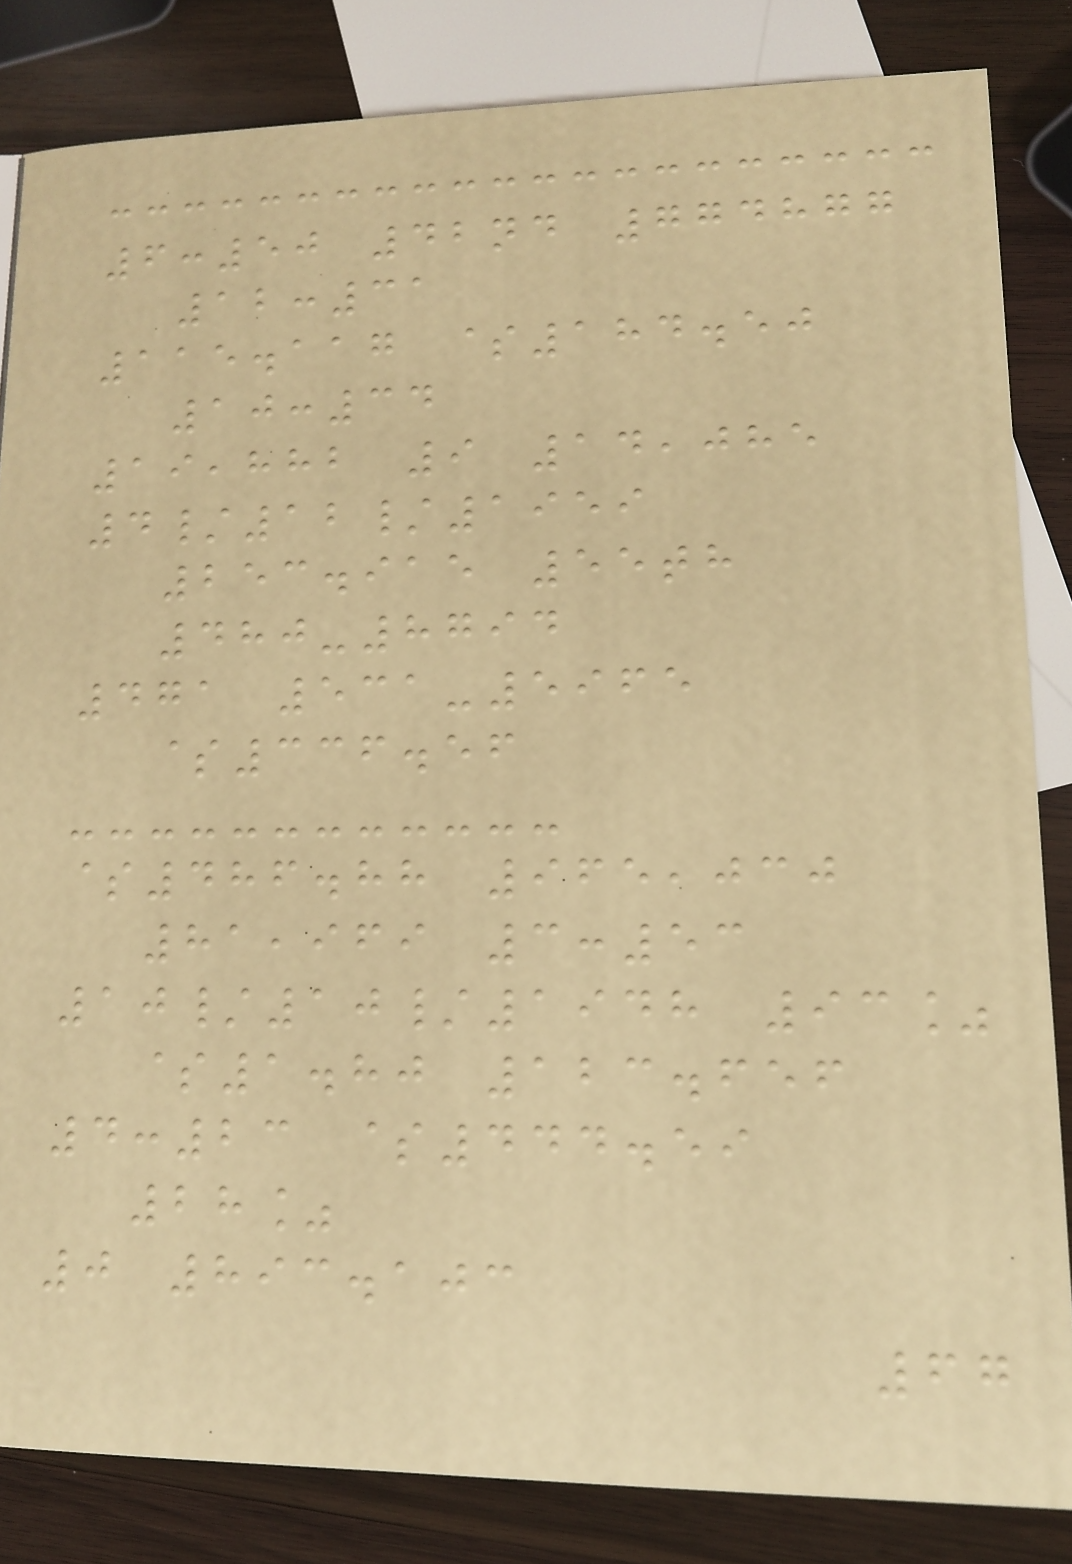6:50 42nd 774877
12:31
115.117 $184.50
10:34
19,882 9 14,085
4/12/1959
253.915 55th
480-8794
471 531-5965
$336.56
$486.88 965,030
81,969 3:53
10/10/1948 93%
$1.80 123.656
4:23 $444.59
28%
0 893.103
67
